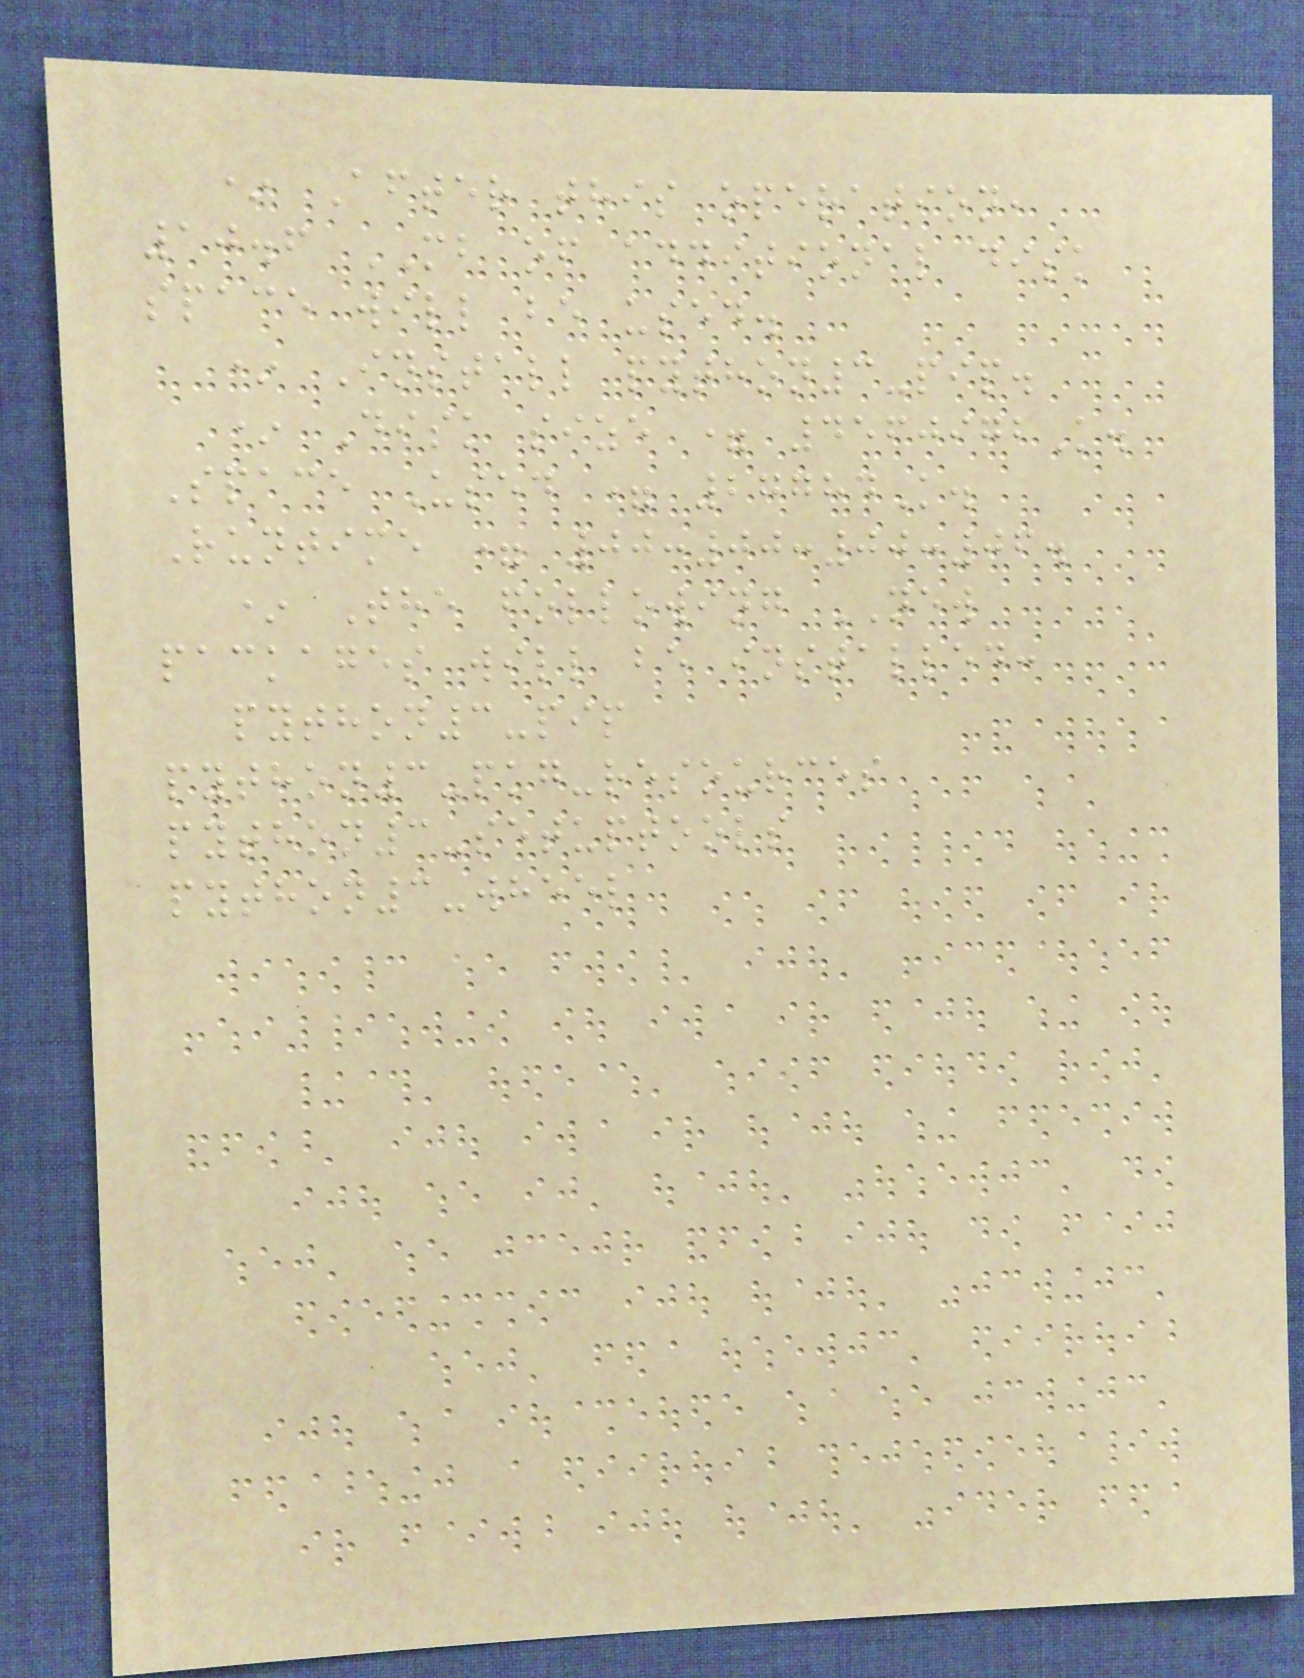* After this operation,
10.6 MB of additional disk
space will be used.
* Install python3-pip.
* Disk size = 4560972K.
Space Used = 27784K.
Runtime = 00:00:00:06.
* The following NEW
packages will be installed:
python3-pip
python3-pkg-resources
python3-setuptools
python3-wheel
